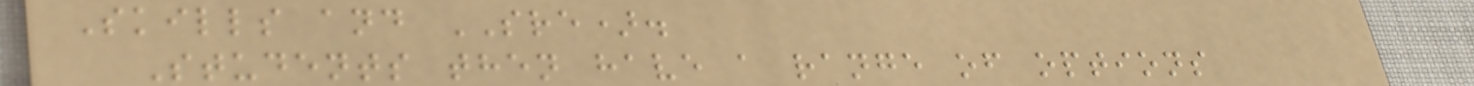Skills and SRE).
Students then have a range of options
